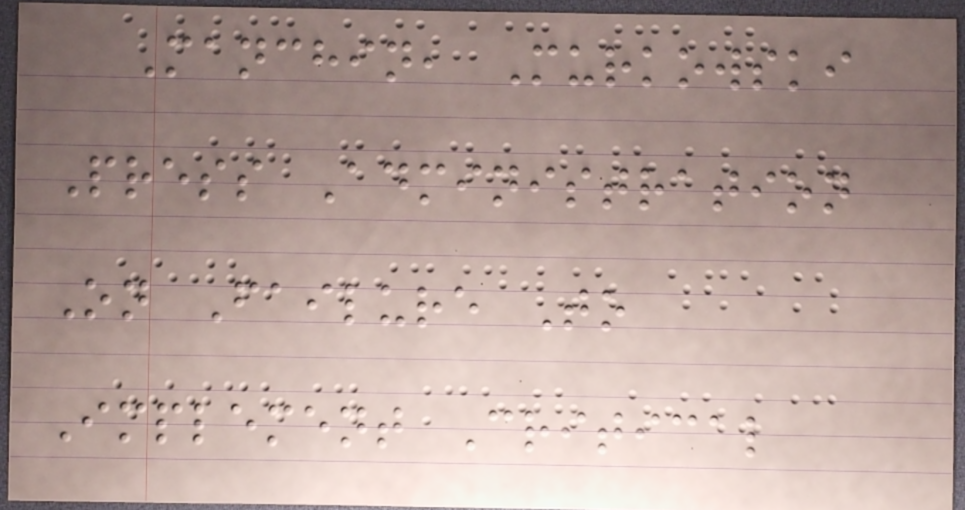Manchin, Murkowski
Press Administration
On Failure To
Implement Critical
